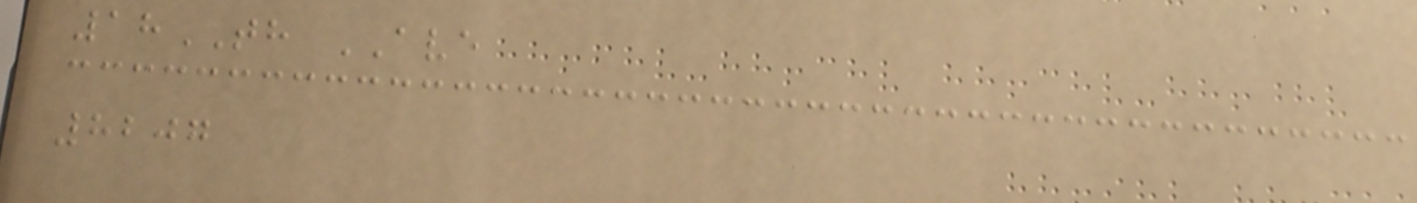18TH AVE
8207
